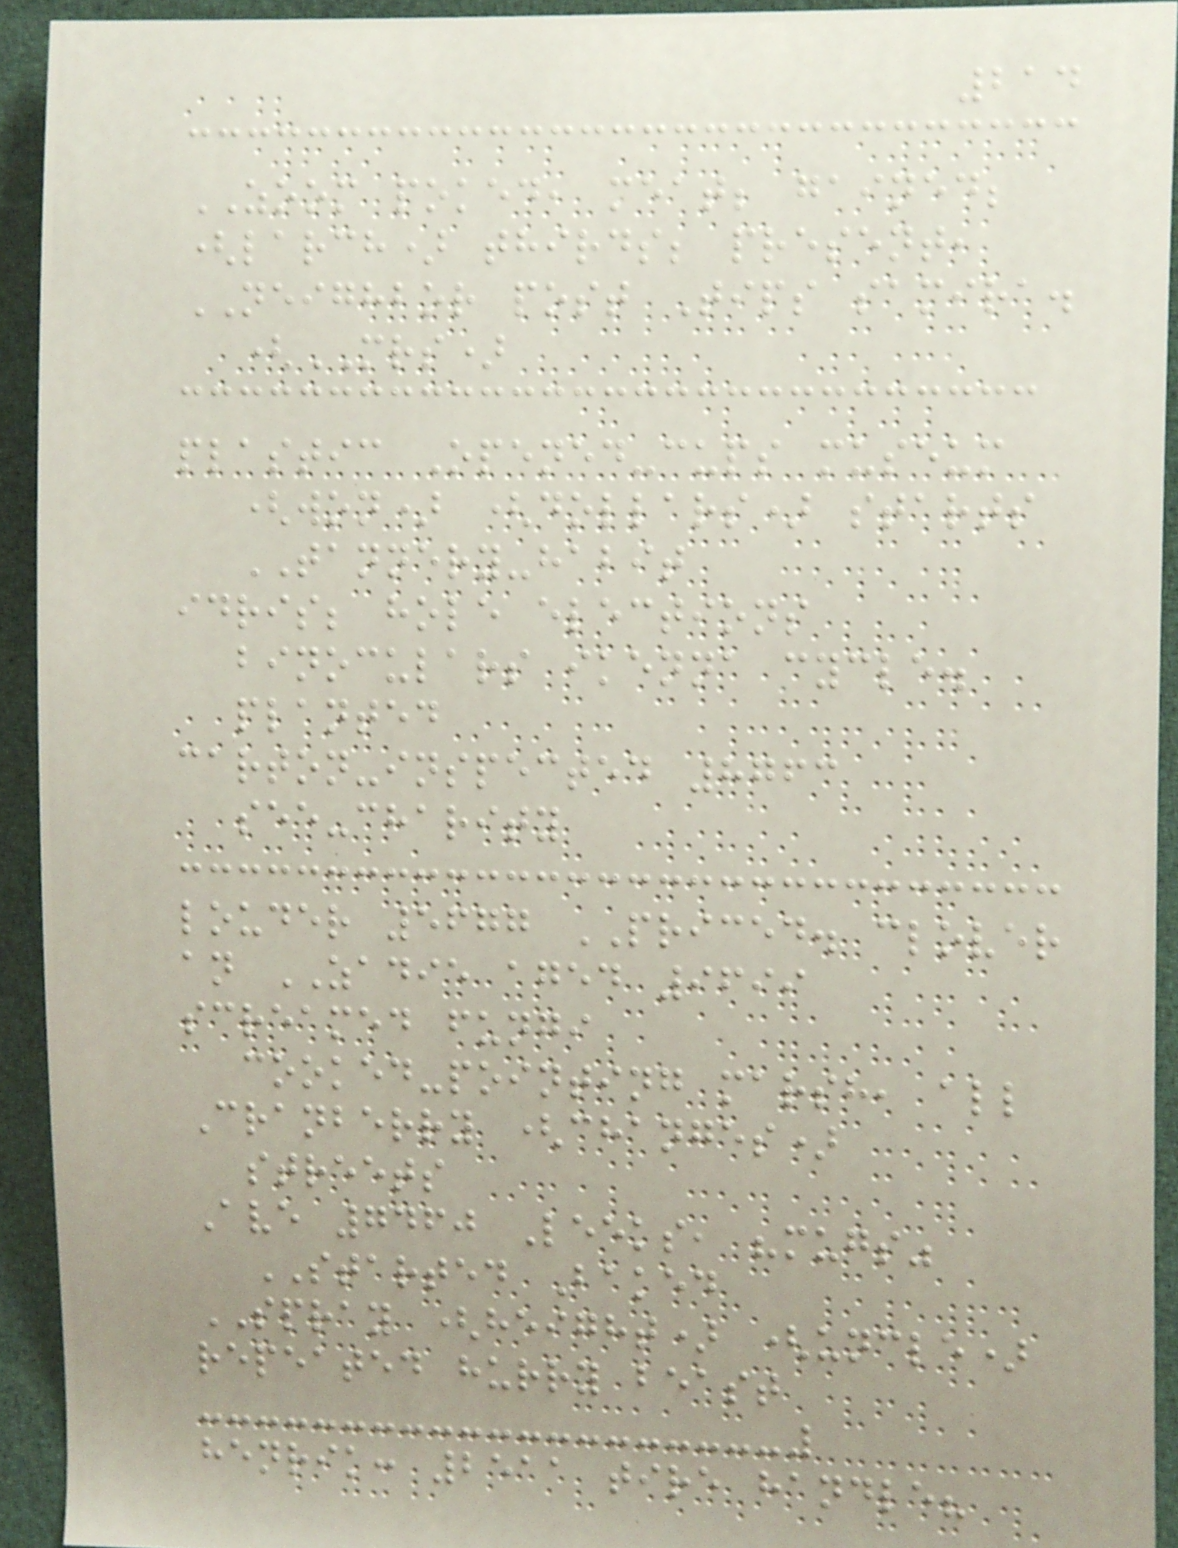214
ZOOM poked, meat; gained;
(larch) thirds; present,
NEIGHBOR post Tips samira.
(MRS)
plastic Opened-cups museum
(won) (dollars) starts
TANNERY-habit
idris; hole elections
binoculars ikenna cycle.
planted
carton-inspected 8763
see-charity
louder 5677 PRICED. clover
an ZADIE aged 9699
screamed fungi
cooked-pointing marsh, all
Cranberry (changes)
streets
Ave 7460 Leeks, "mugs"
STARTED Baked
SPRAY (height) (uncle)
repeated hurry beast
henrik: 2511 tire handle?
